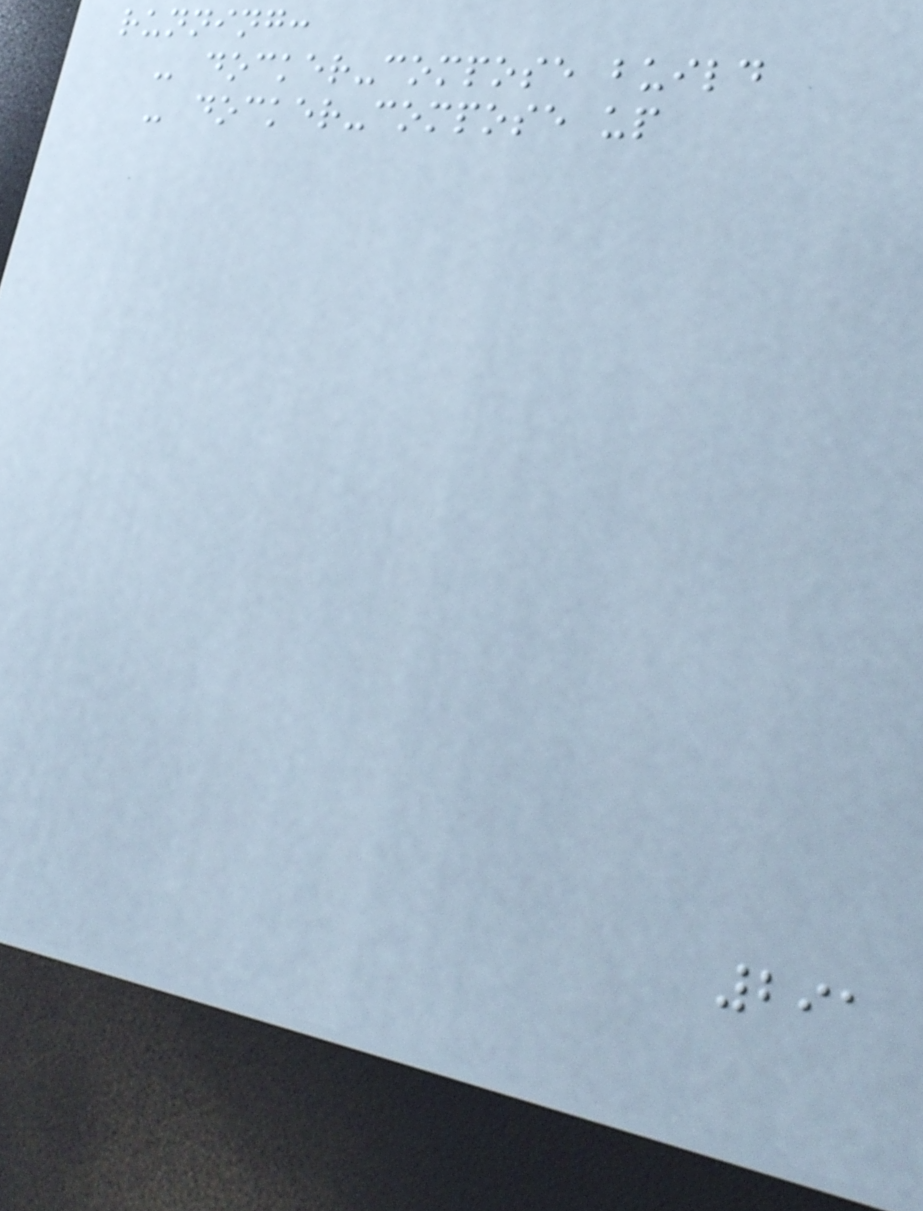running:
- docker-compose build
- docker-compose up
291
